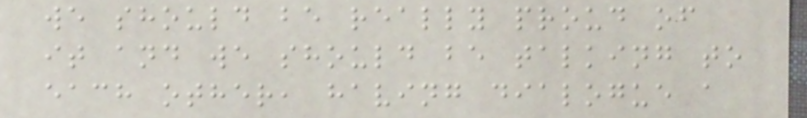we should be really proud of
it and we should be talking to
each other, having dialogue a
